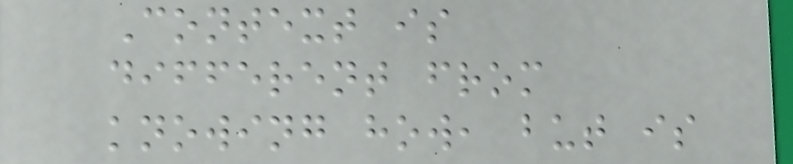Context is
different from
knowing how, but is
